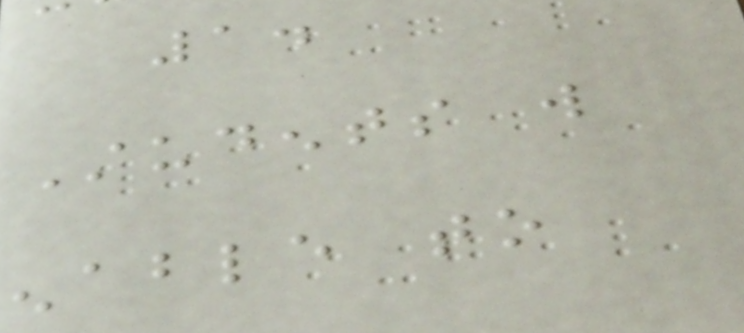1.
Students will
enable to
